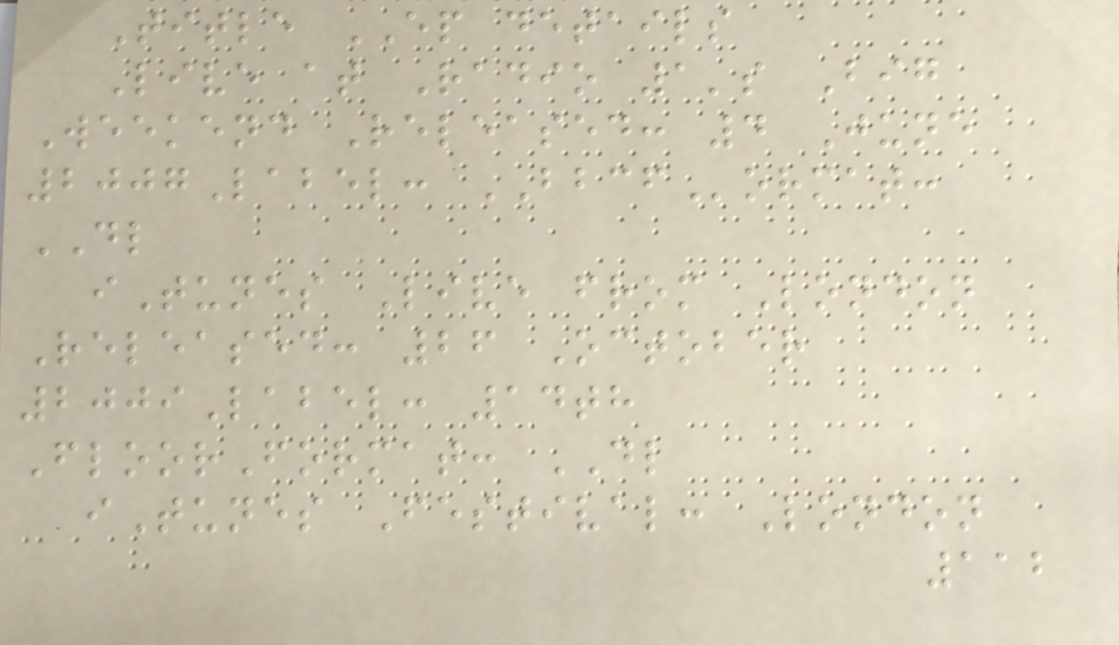Title EP details
Live at Radio 1's Big
Weekend Released: 4 June
2007Label: BBCFormat:
DL
iTunes Live from London
Released: 26 October
2009Label: 14th
FloorFormat: DL
iTunes Festival: London
112
